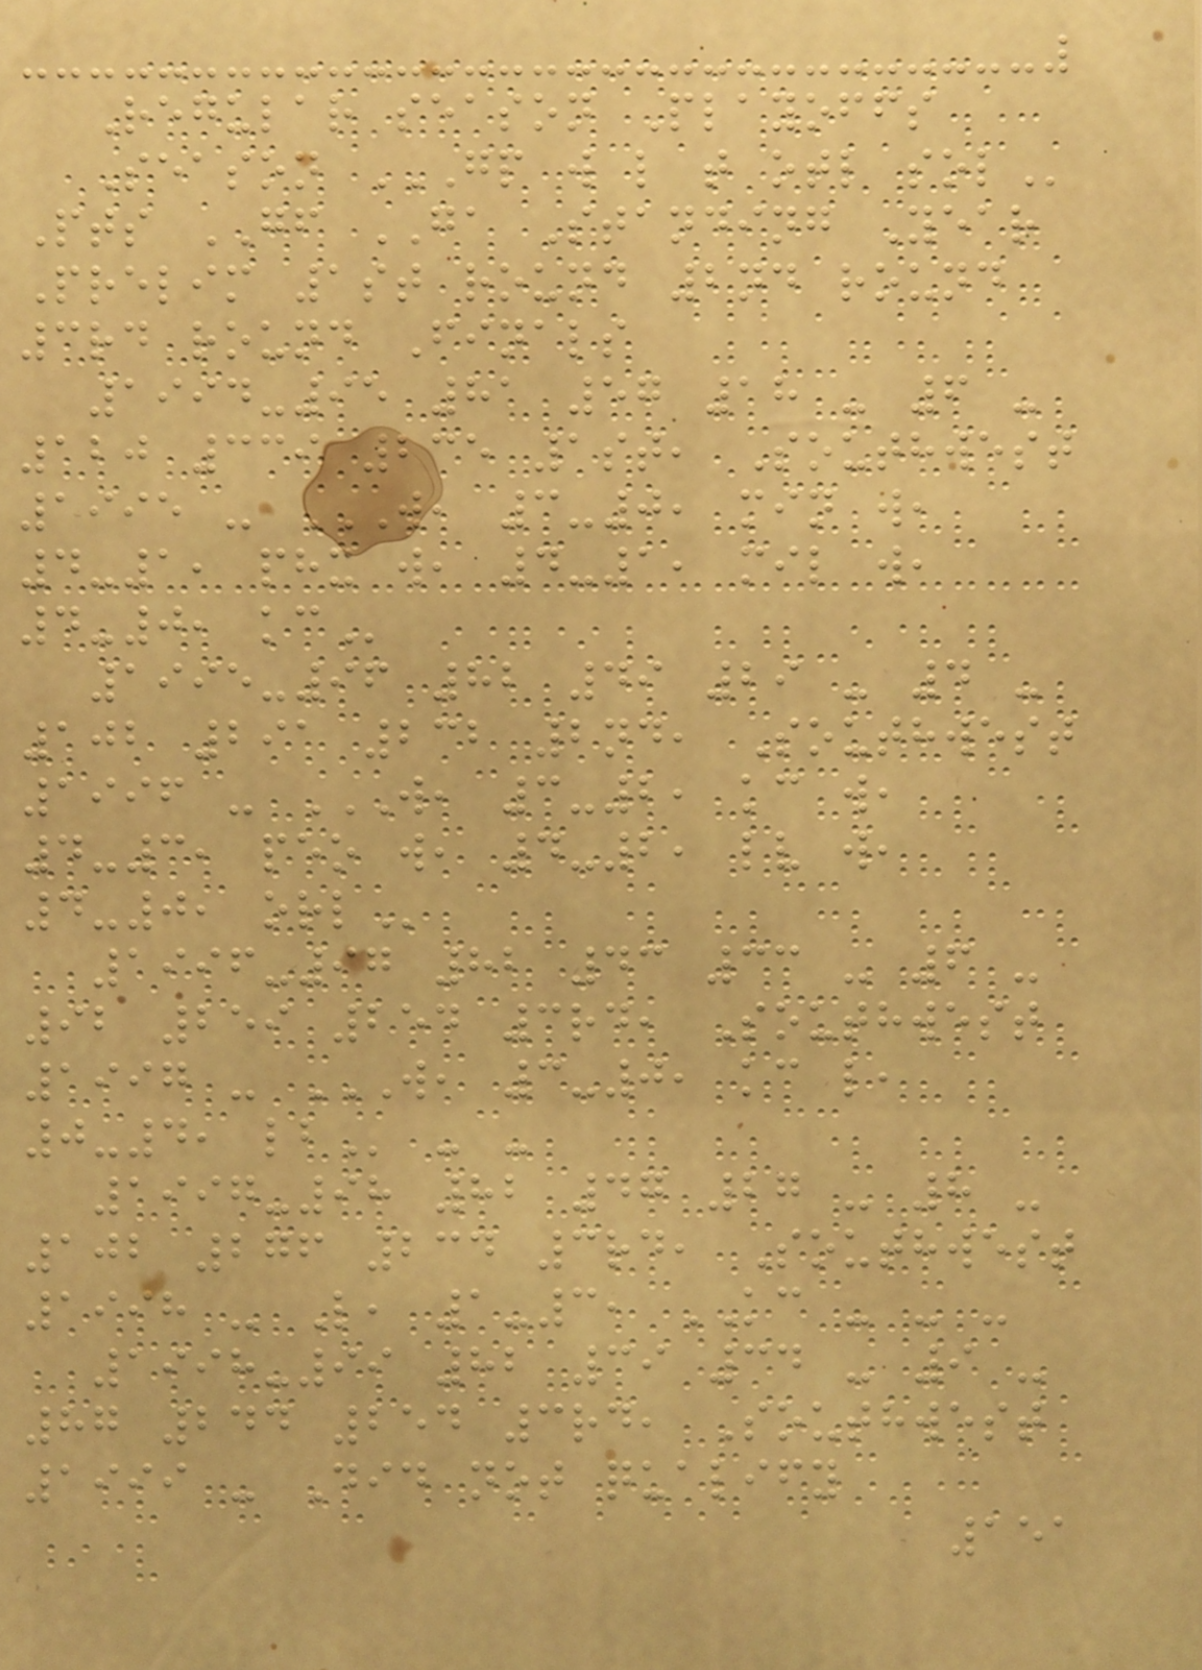Regular season Playoffs
Season GP W L T OTL SOL
Pts GF GA Standing Year
Prelim 1st round 2nd round
3rd round Finals
1994-95 81 57 18 - 6 -
120 339 235 1st, Southwest
1995 - W, 3-0, MIN W,
4-1, PHX W, 4-1, MIL W,
4-0, KC
1995-96 82 49 29 - 4 -
102 291 232 2nd, Southwest
1996 - W, 3-2, KC W,
4-3, PEO W, 4-2, LV W,
4-0, ORL
1996-97 82 43 33 - 6 -
92 259 254 3rd, Southwest
1997 - W, 3-0, KC L,
0-4, LB - -
1997-98 82 47 27 - 8 -
102 276 234 3rd, Southwest
1998 - L, 1-3, KC - - -
1998-99 82 39 34 - 9 -
87 244 254 3rd, Southwest
1999 - Did not qualify
151
